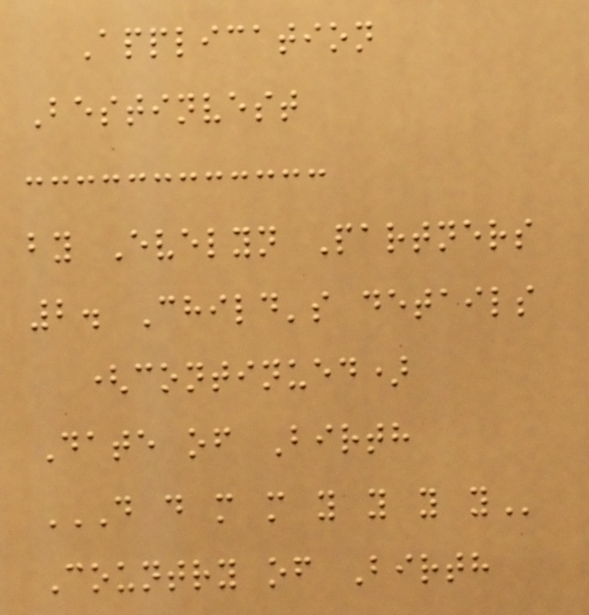Application
Bestinvest
by Evelyn Partners
2. Child's details
(continued)
Date of Birth
D D M M Y Y Y Y
Country of Birth
